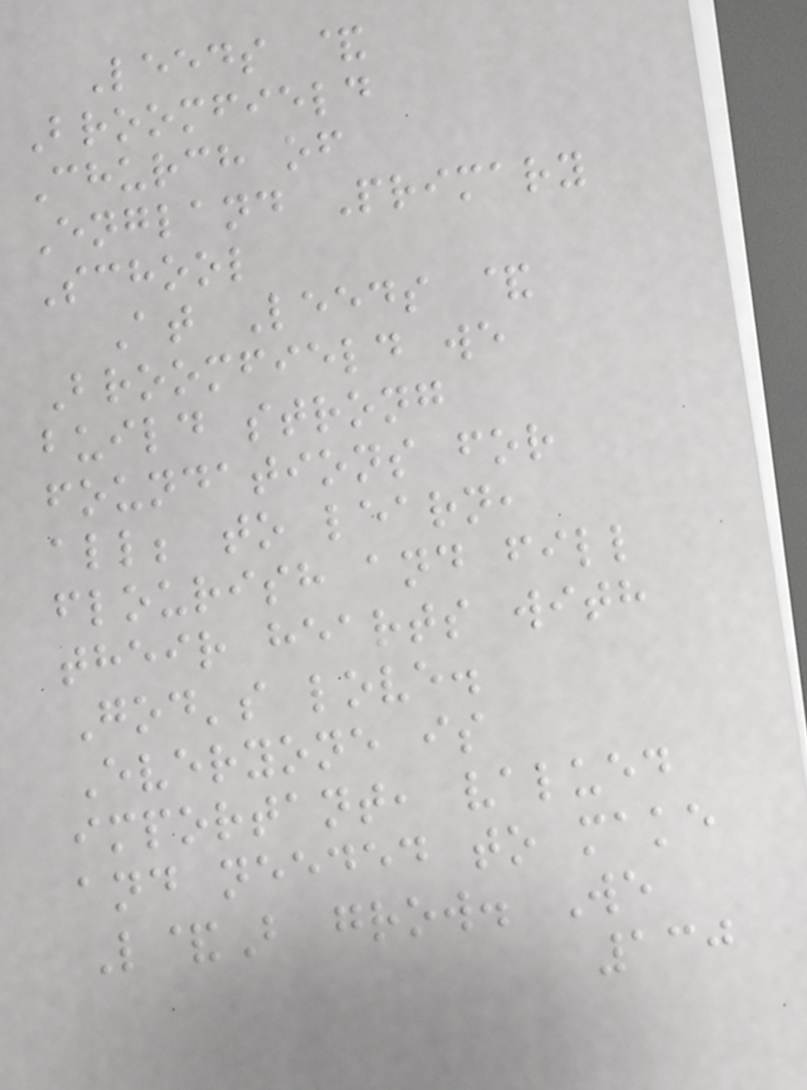Leeds &
Broomfield
Church of
England Primary
School
At Leeds &
Broomfield we
build strong
foundations for
all; to learn,
flourish and fill
their hearts with
God's love.
Everyone is
important, valued
and needed to make
L&B grow. We
130
